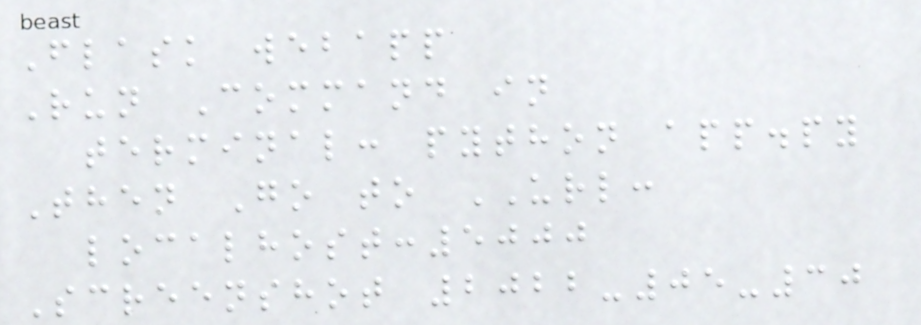Flask webapp
Run Command in
terminal: python app.py
Then Go to URL:
localhost:5000
Screenshot 2022-05-30
